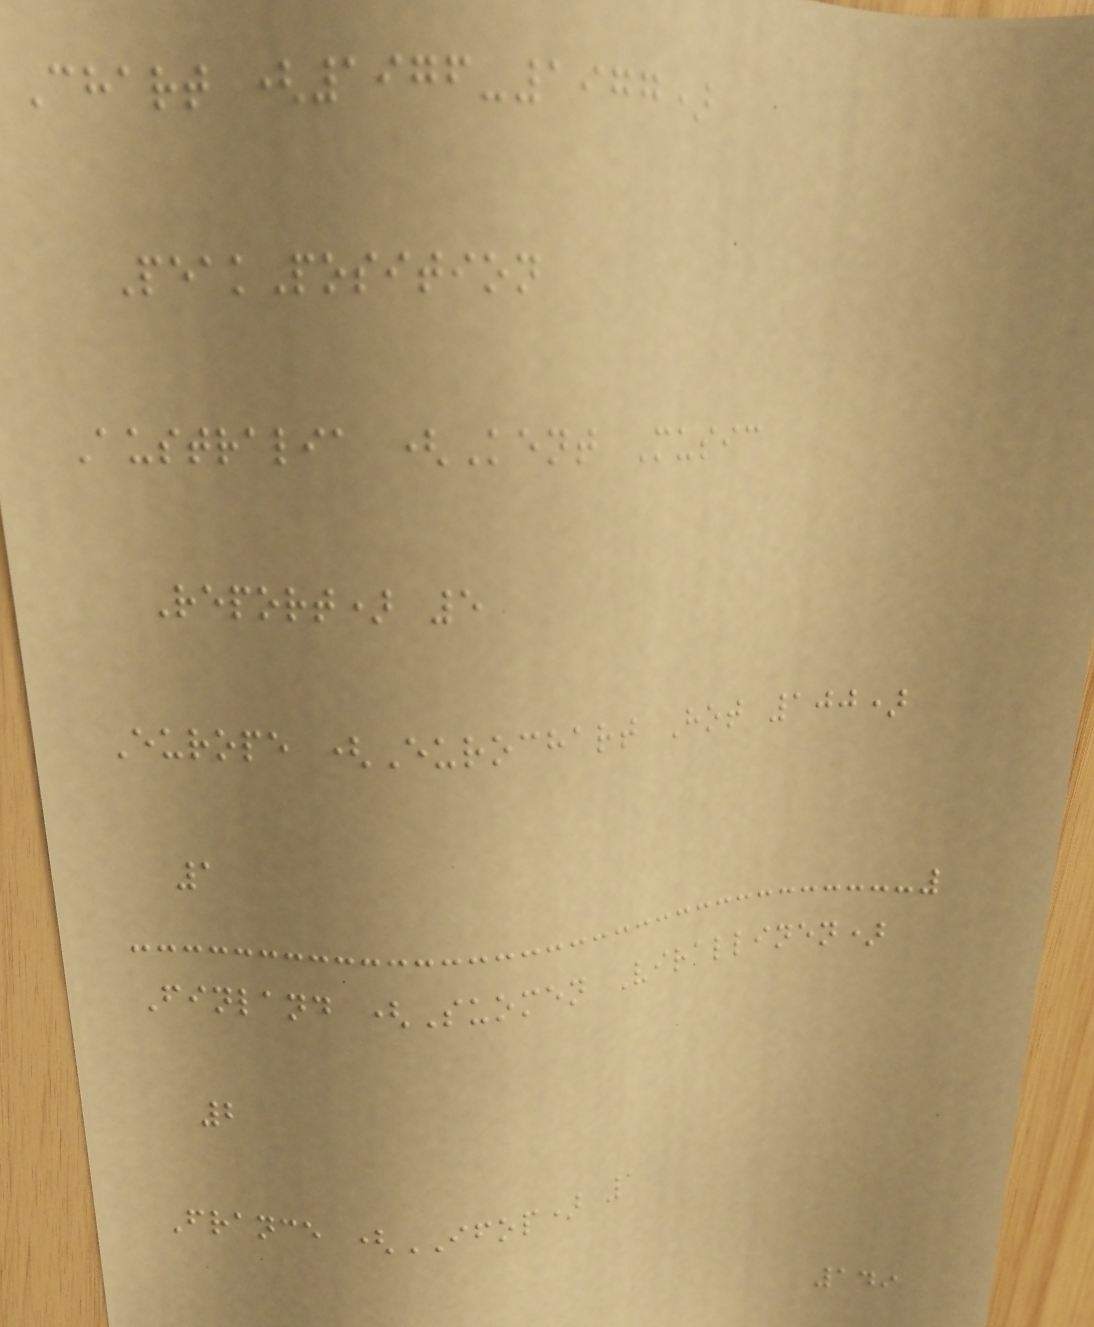Chart (1976-1977)
PeakPosition
Australia (Kent Music
Report) 5
Europe (Eurochart Hot 100)
1
Finland (Suomen Virallinen)
2
France (IFOP) 1
149
